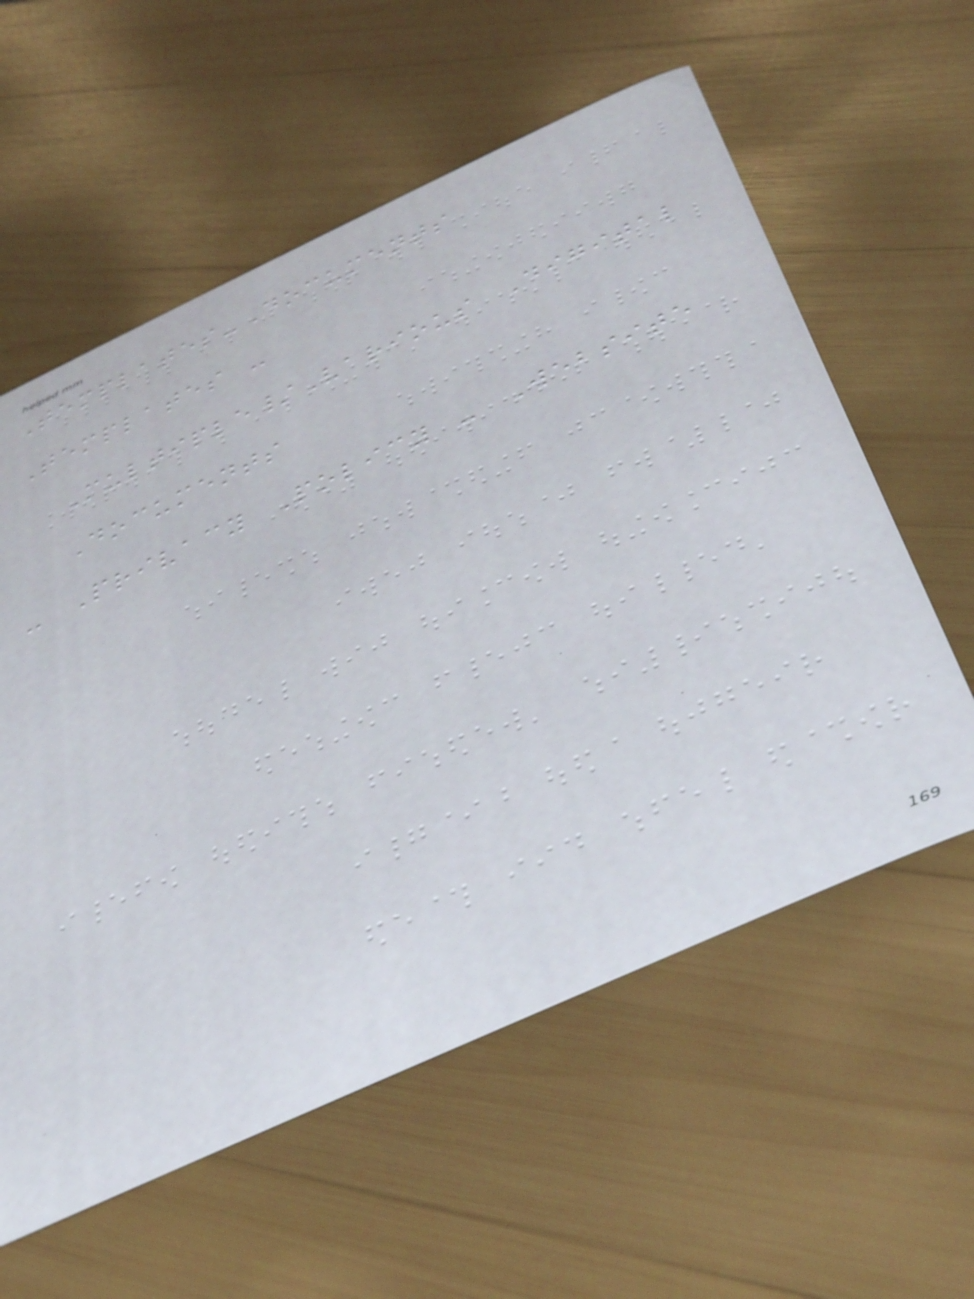Templates-Documents
Templates -
Multiple/Various Digital
Documents
- Privacy Policy - Website
